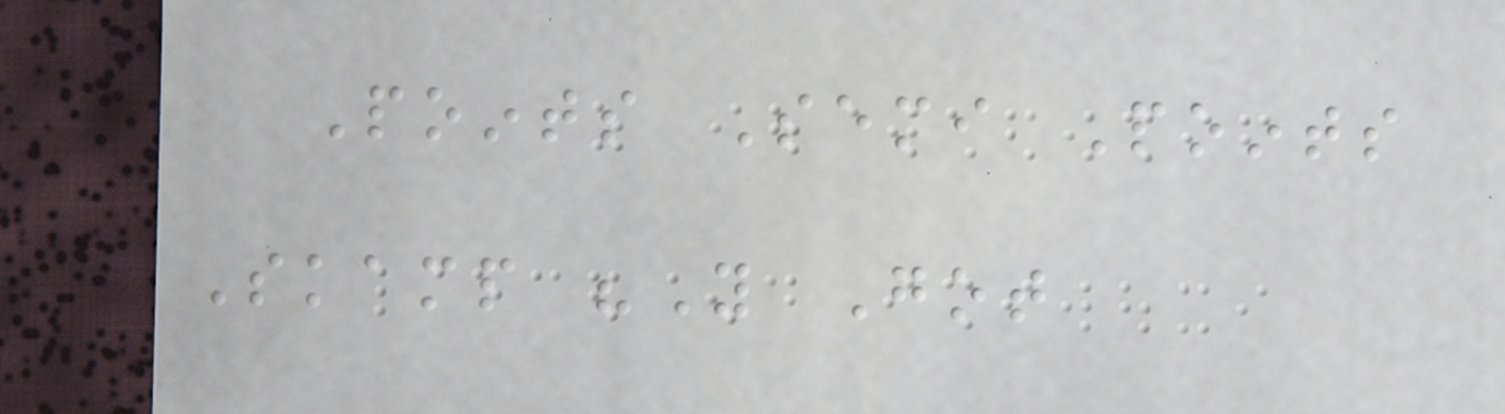Points Semi Points
Skamp "You Got
